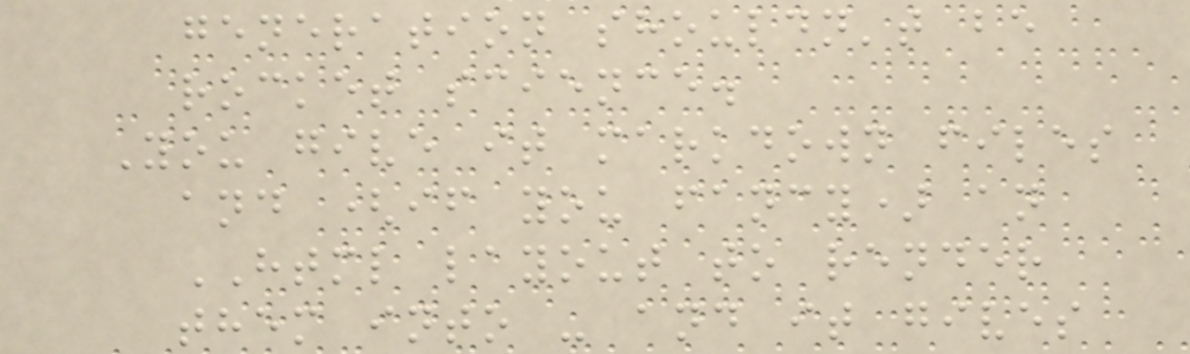generation shouldn't be
rocket science.
You give it markdown files
and (if you fancy) an
HTML layout to render
them into - and it gives
